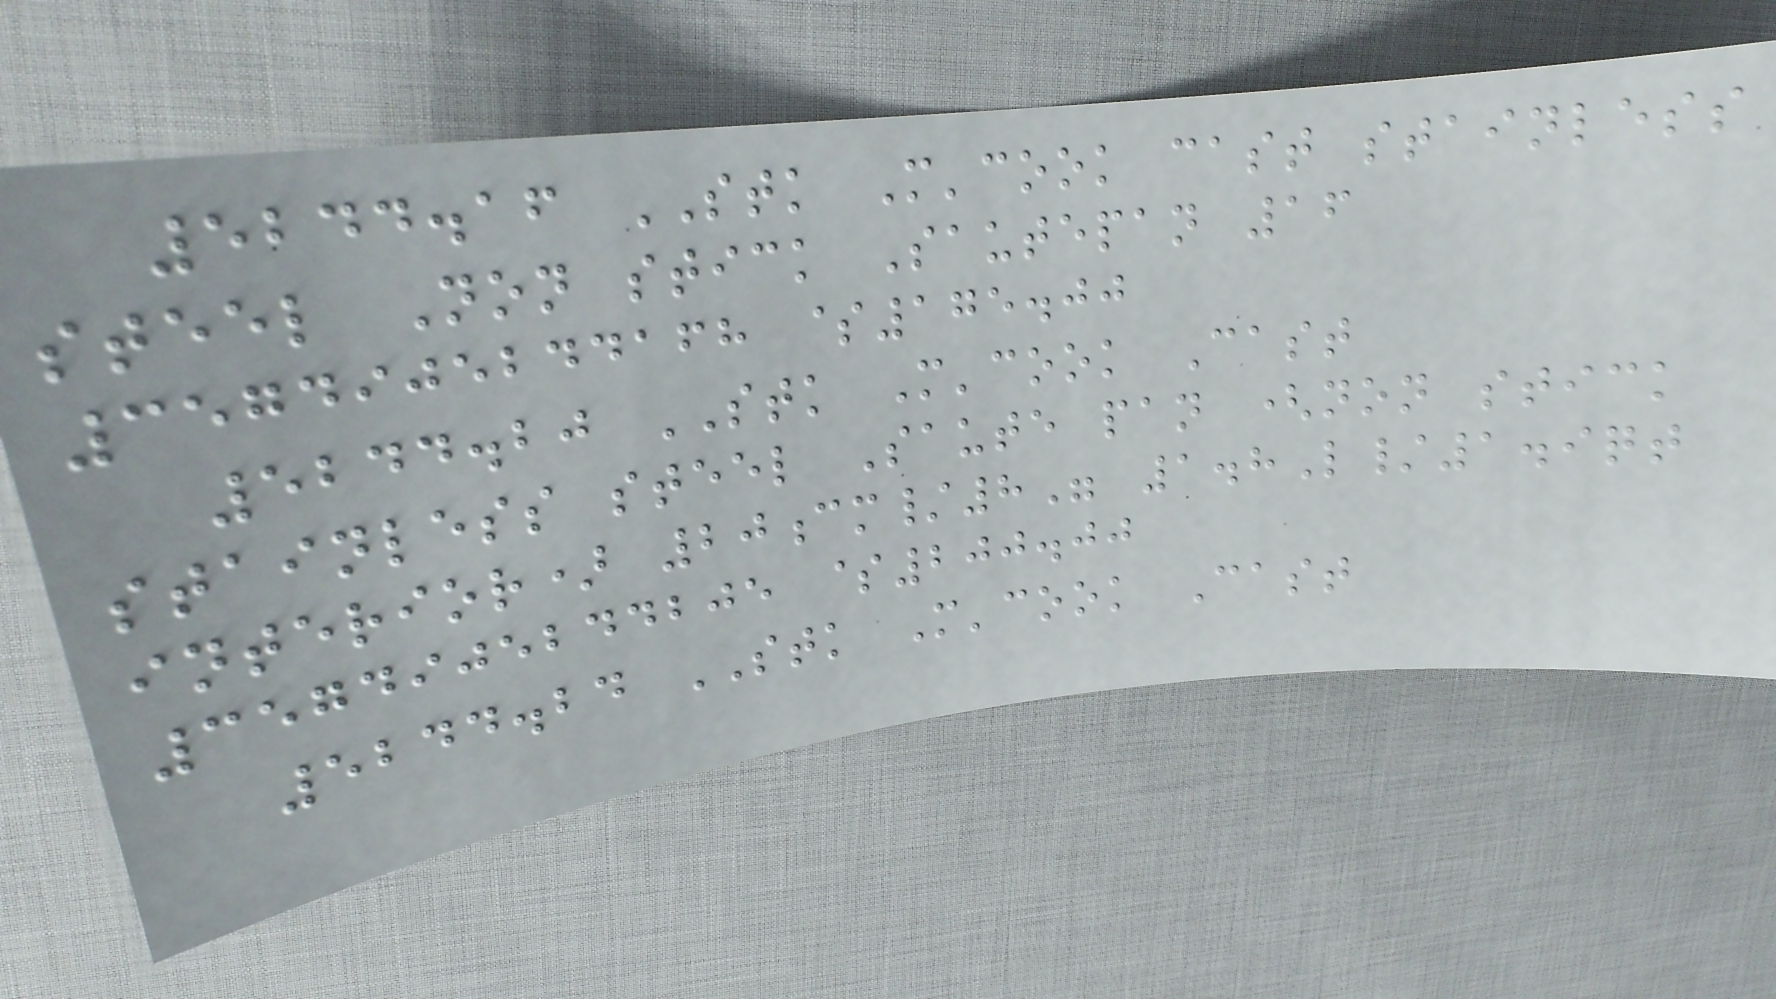5244.16 STK M'cook cast stainless
steel Non stick Sautepan 16
3574905244168 $175.00
5244.20 STK M'cook Cast
stainless steel Saute pan (non stick
interior) 20cm/8" 1.8L/1.9qt
3574905244205 $200.00
5244.24 STK M'cook Cast
